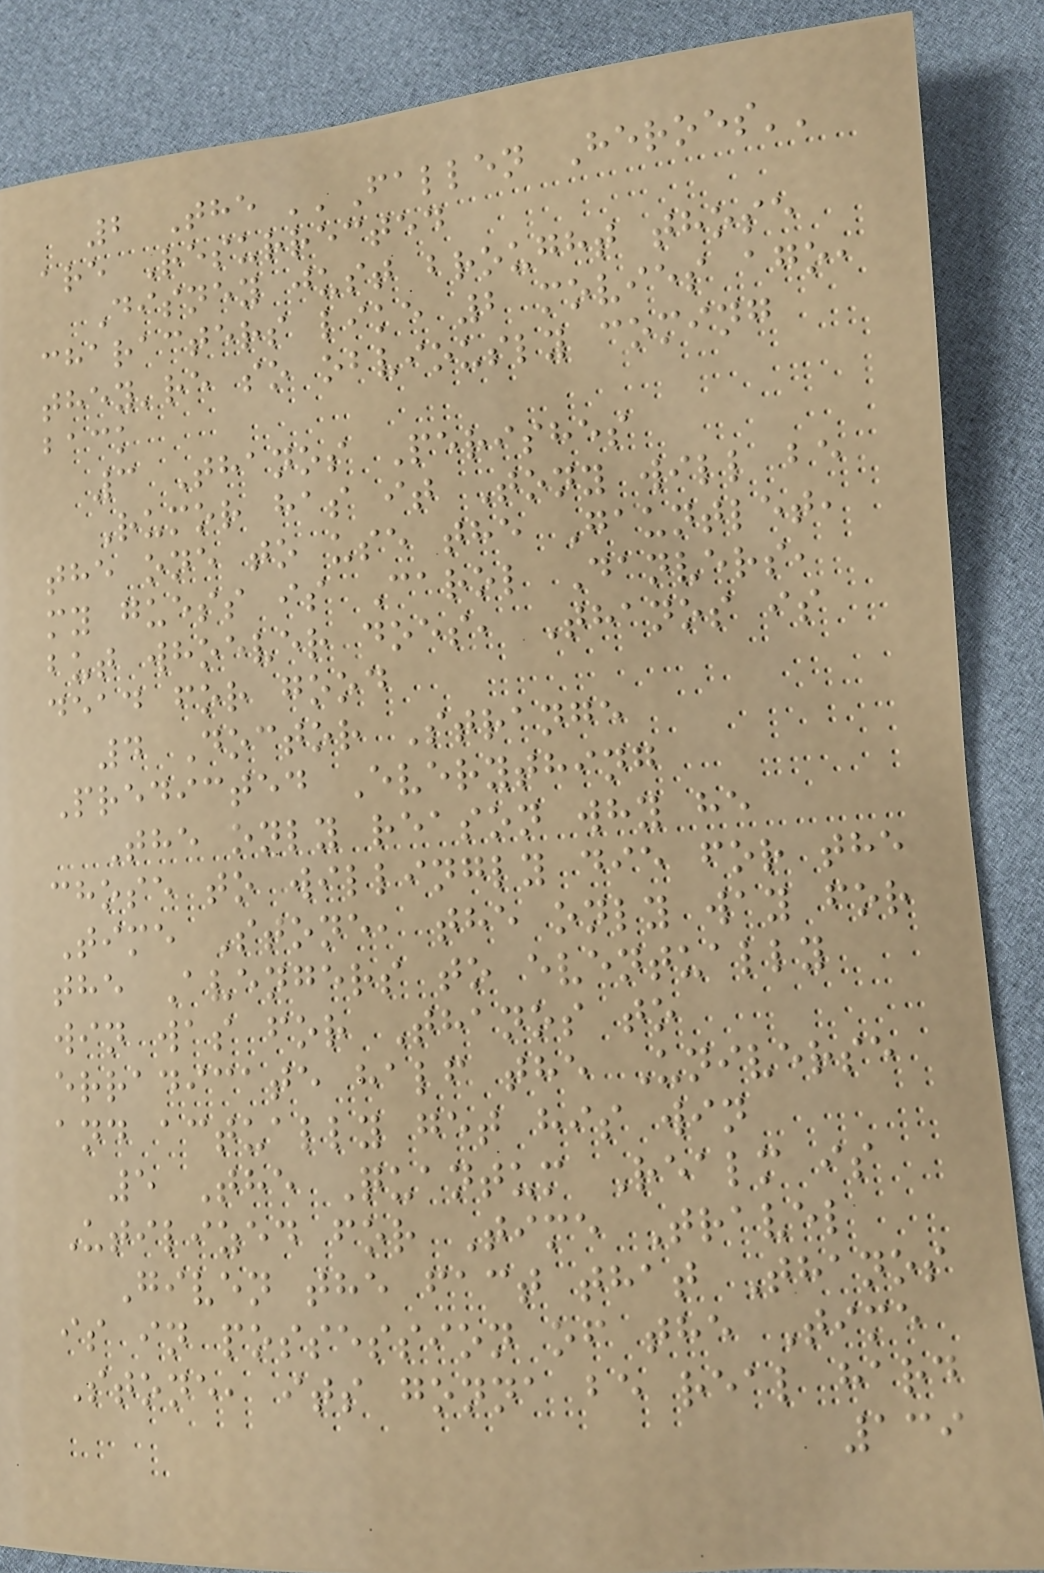2 The ''Fallen Heroes''
are Resurrected
Disney just brought those
characters like 2 movies ago,
they're so obviously coming
back
3 Thanos Perishes
Rumor has it Tony will be
the one to use the Gauntlet,
my guess is Carol Danvers,
but whoever does, Thanos is
dead for good
4 Doctor Strange
Predicted Everything
The only reason why he
chose to willingly die for the
Time Stone, the only way for
the Avengers to eventually
win was for Thanos to
erradicate half the Universe
and actually get his win
5 The Quantum Realm is
Utilized for Time Travel
Given the fact that Thanos
is in possession of the Time
Stone, its gonna be real hard
139
